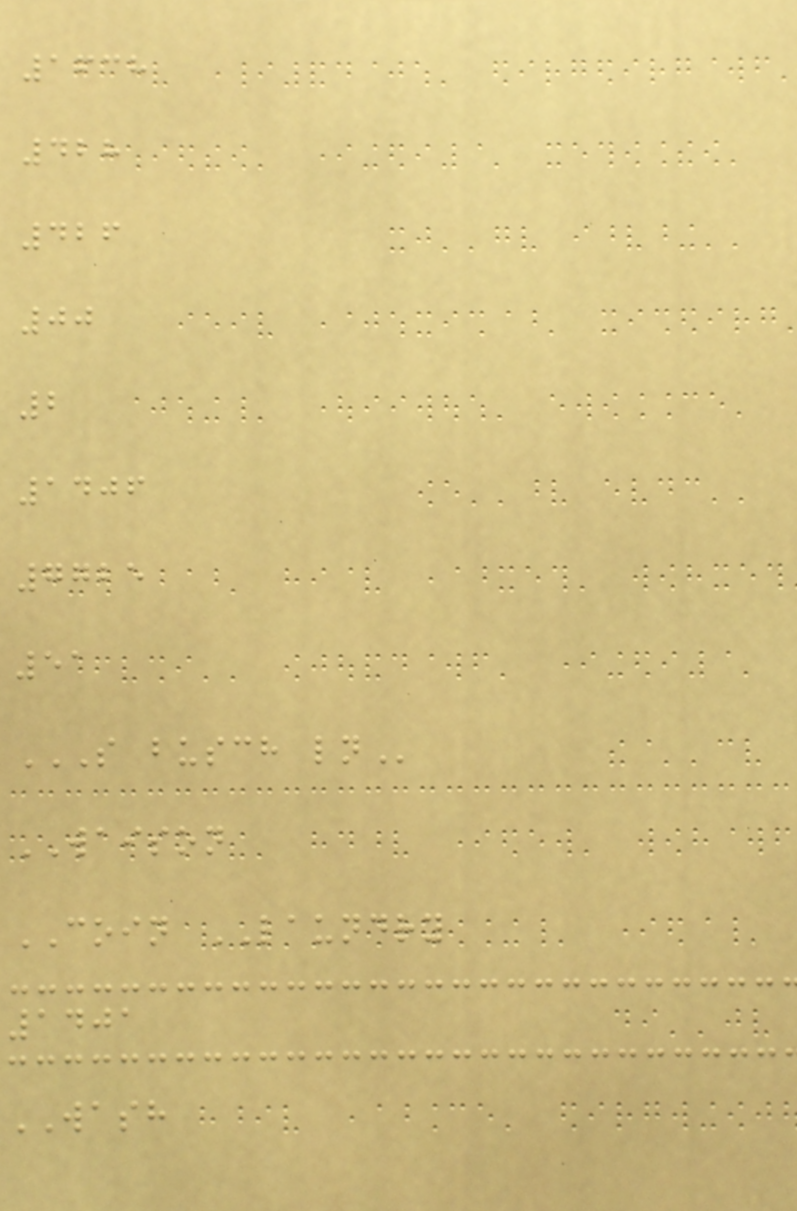1638
428
426
00
2
1406
7725
51
S BUSCH LN
WAISON
COIN LAUNDRY
1401
WASH
